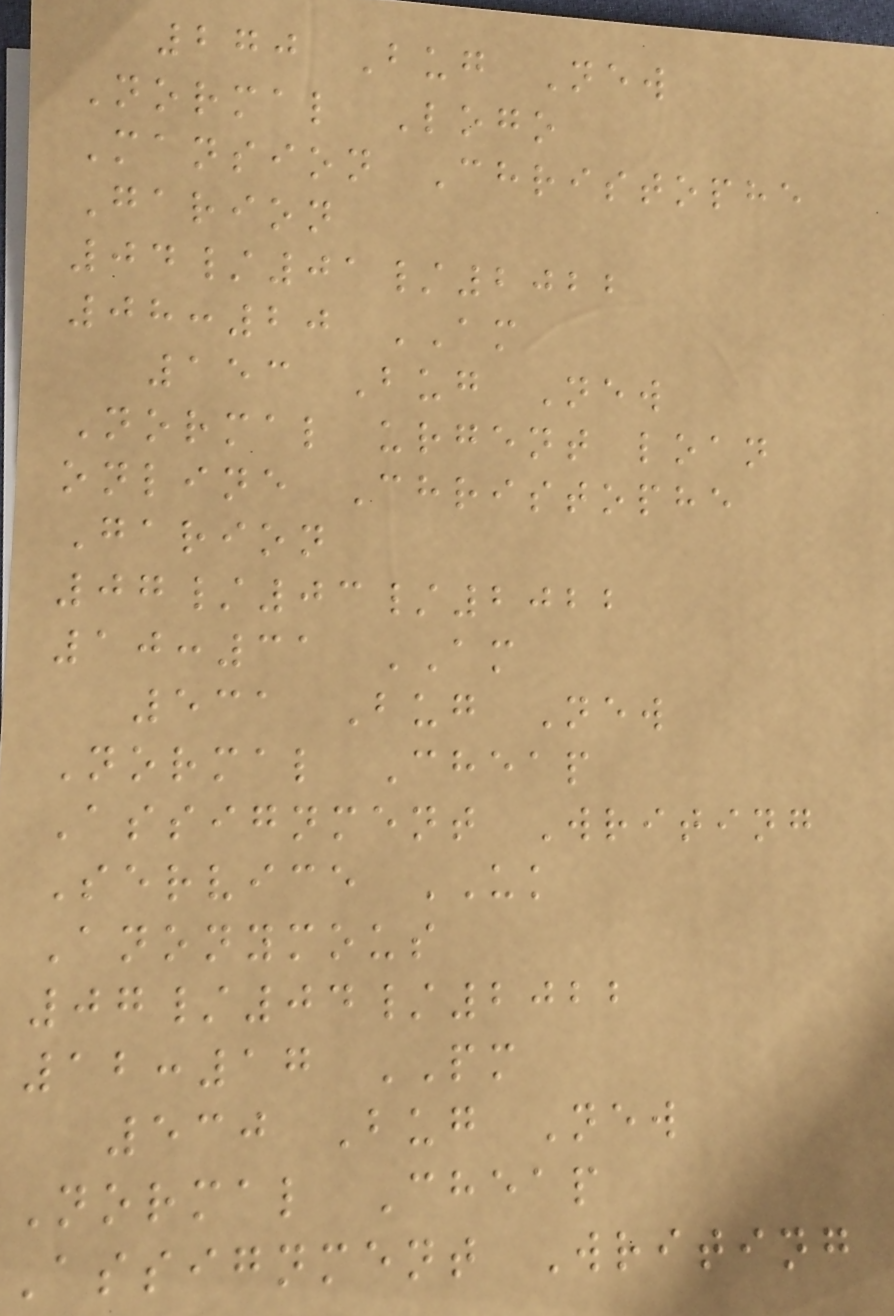270 Bug New
Normal Logo
Mansion Christophe
Garion
04/01/2022
08:20 AM
153 Bug New
Normal urgent loan
online Christophe
Garion
07/03/2022
10:31 AM
531 Bug New
Normal Cheap
Assignment Writing
Service UK
Anonymous
07/04/2022
12:17 PM
530 Bug New
Normal Cheap
Assignment Writing
